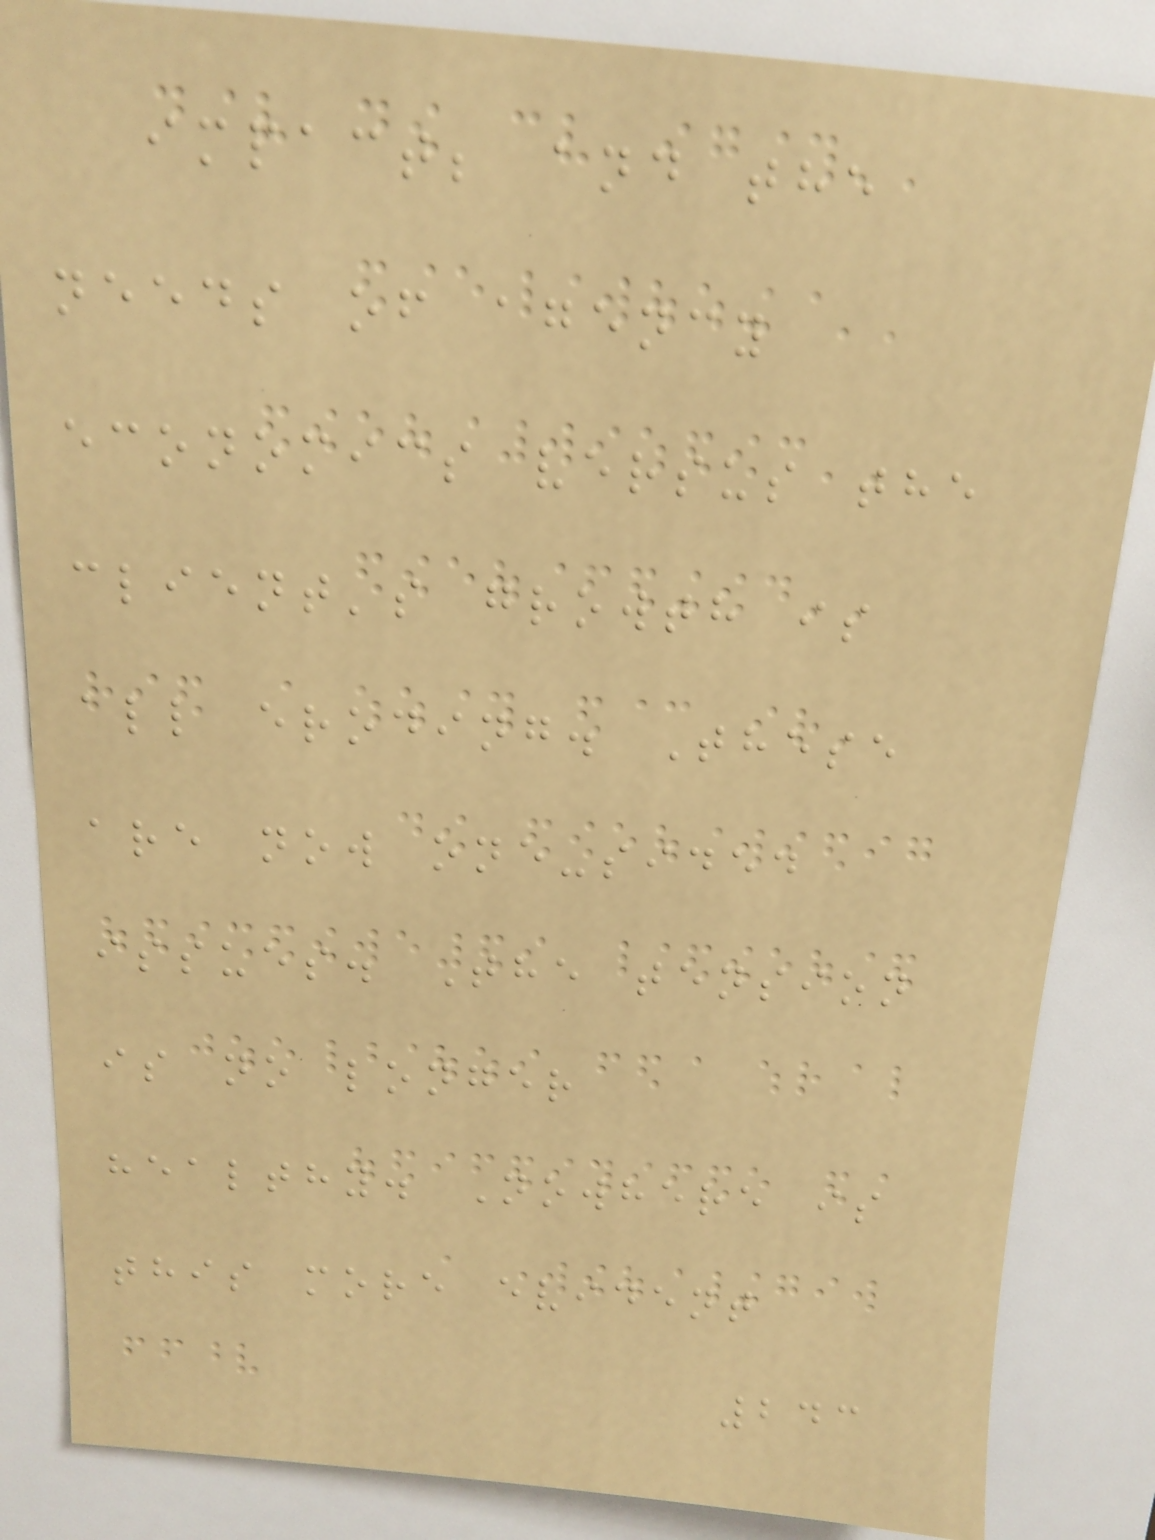impact; and the
needs of agency
economics versus the
client's growth is
all eroding. These
are now one-sided
issues. The tension
is no longer
healthy. Nowhere is
this more evident
243
